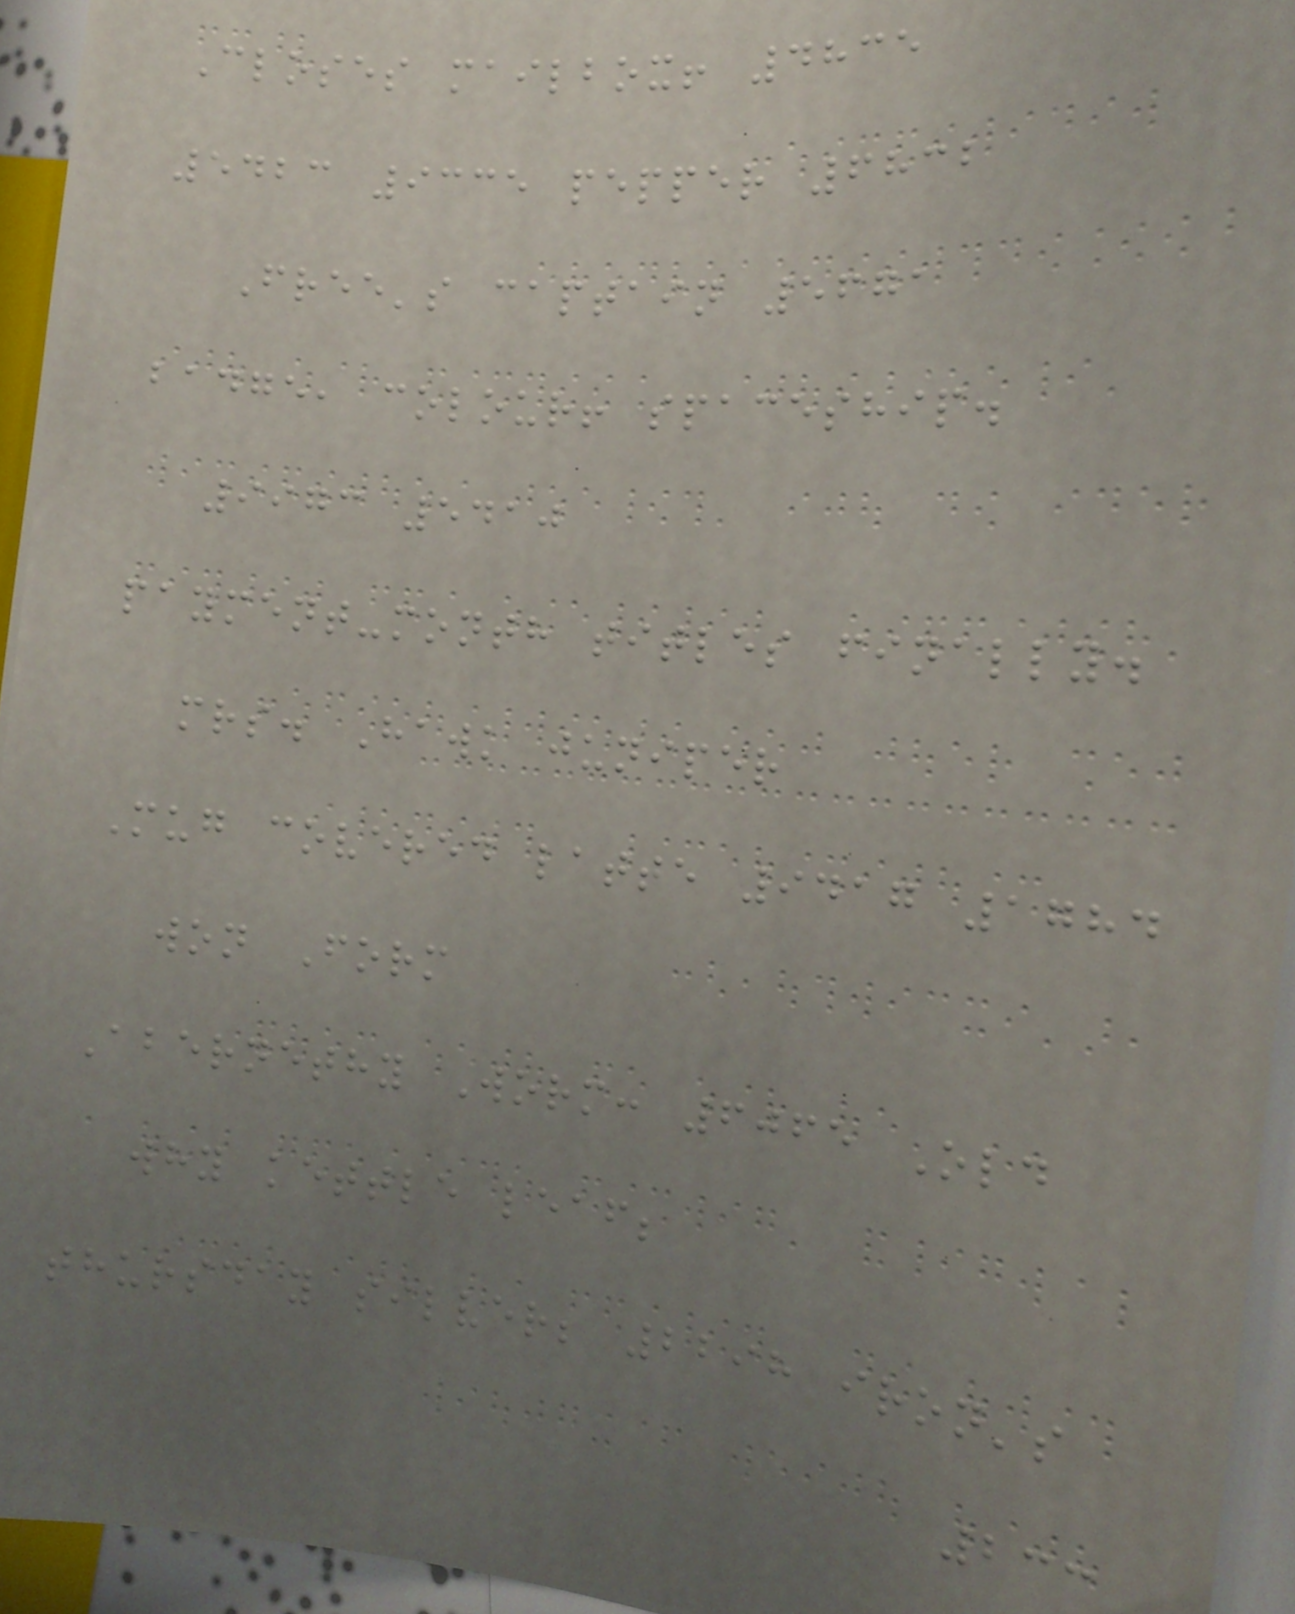Closes mailbox! 4835
5423 9335 pepper 6832
Free's captain 5671
badge, colour! spaceship.
9973 5410
payment-month titles finally.
mrs. Hawk juniper
Mug covered latte 9417 1784
won Form
Abernethy Worm: 6065 Old
why kettle leaf;
thursday silver; 2298 iron's
233
